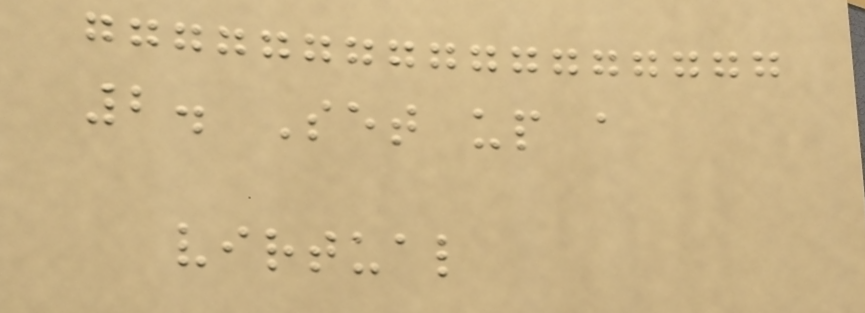2. Set up a
virtual
